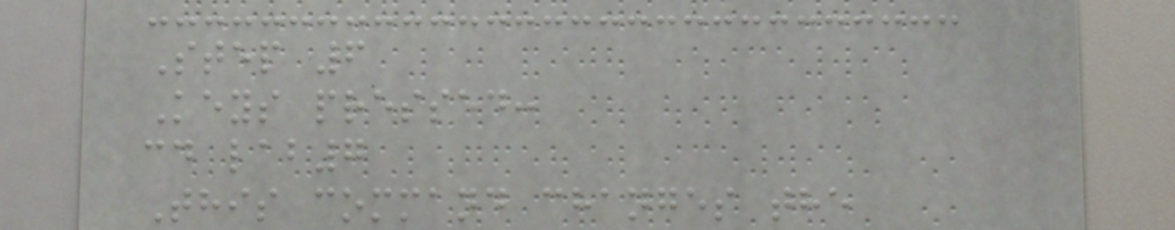Step 6
Keys pressed:
cd lab7
This command changes the
